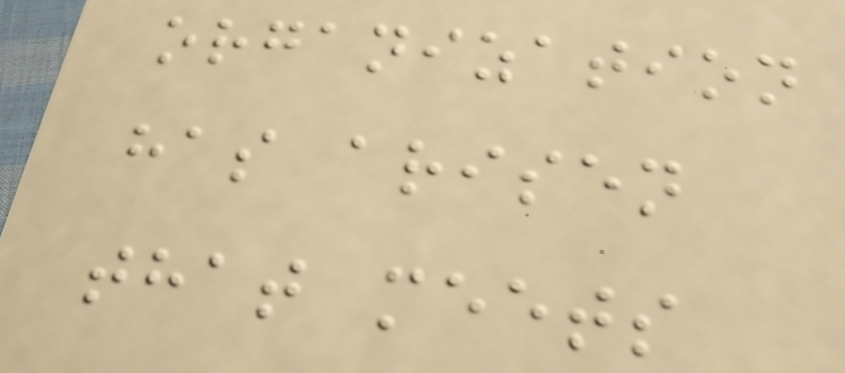organization
has arisen
that meets
